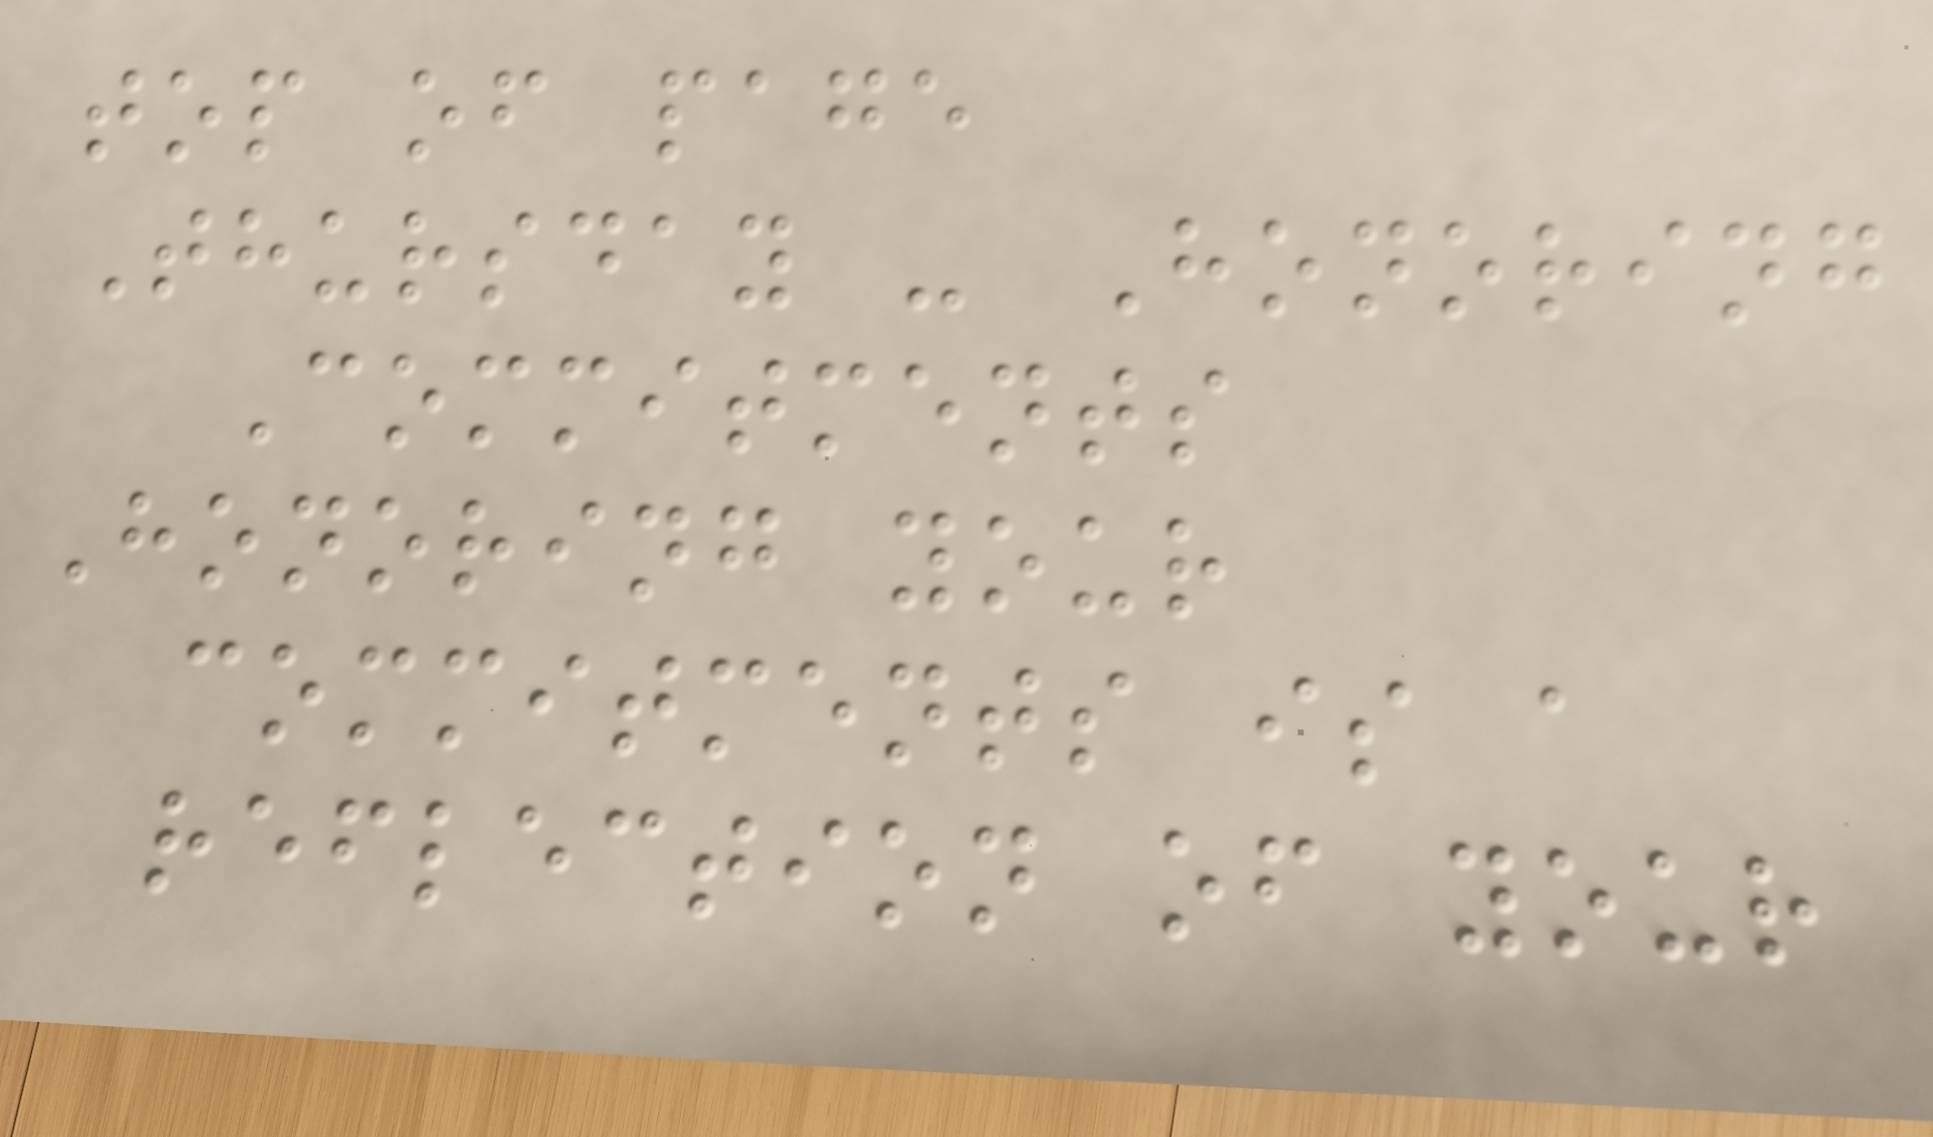top of page
Thursday - Honoring
Commitments
Honoring your
commitments is a
reflection of your
